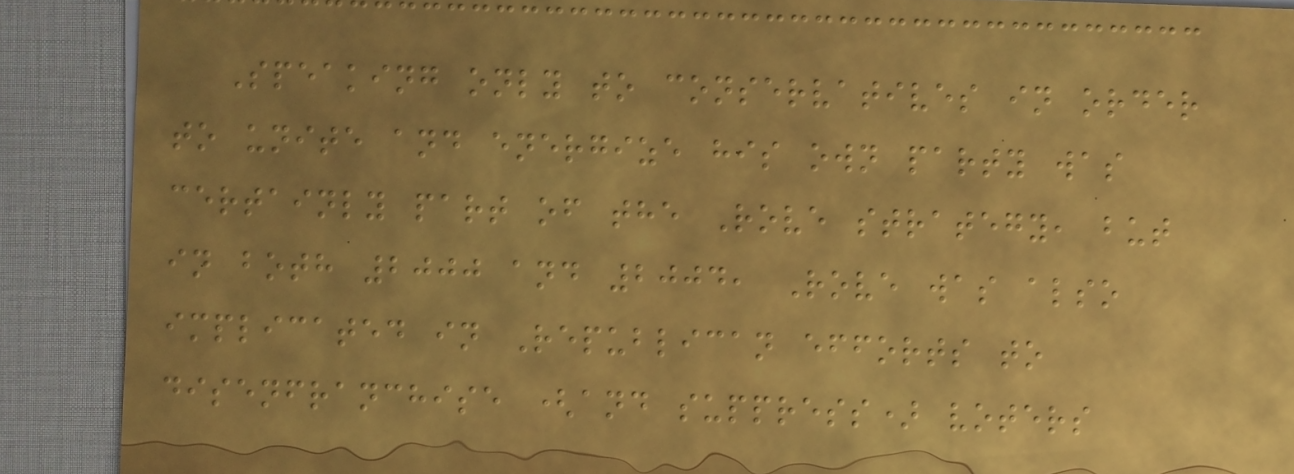Speaking only to conservatives in order
to unite and energize his own party was
certainly part of the Rove strategy, but
in both 2000 and 2004, Rove was also
implicated in Republican efforts to
disenfranchise (and suppress) voters
